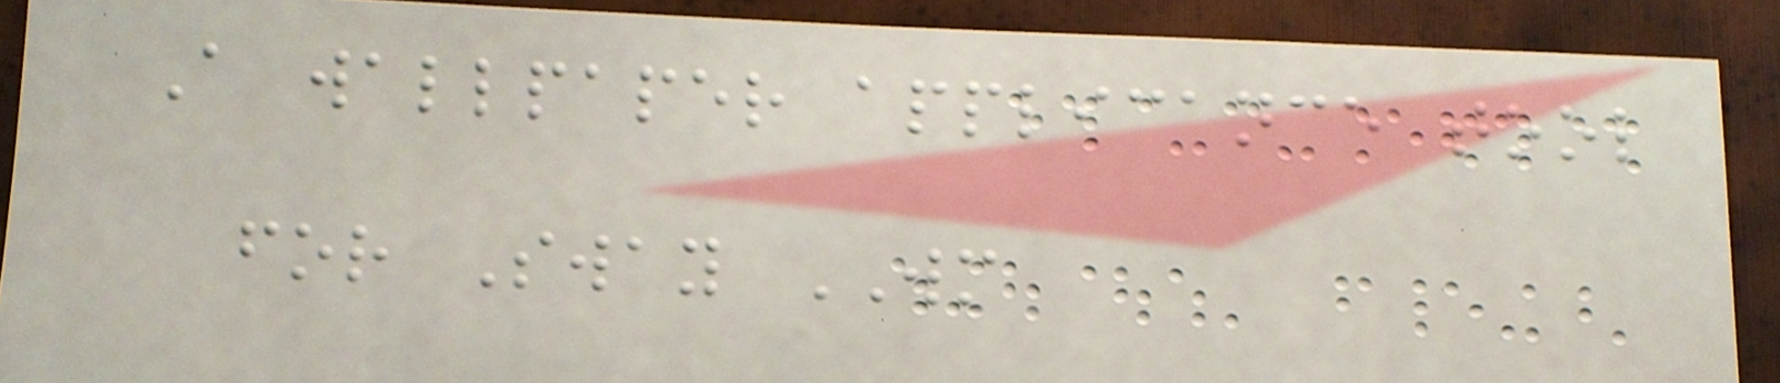A wallpaper applicance tool
for Sway WM
